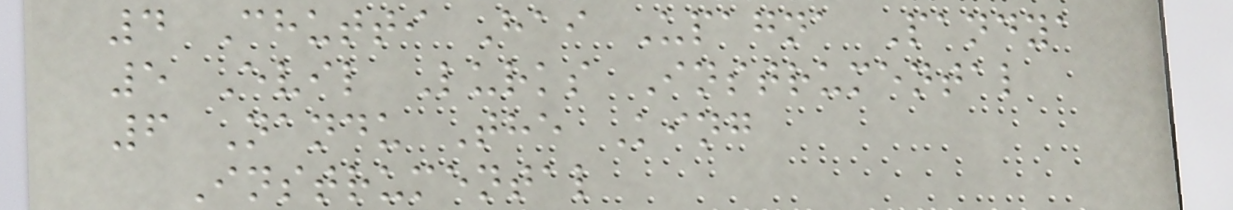4 Chutti Hai Upagna Pandya
5 Evil Lurks Instrumental
6 Nandu The King
Instrumental
